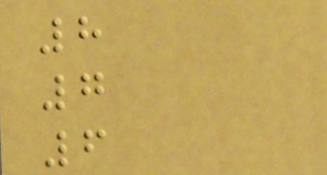8
7
6
